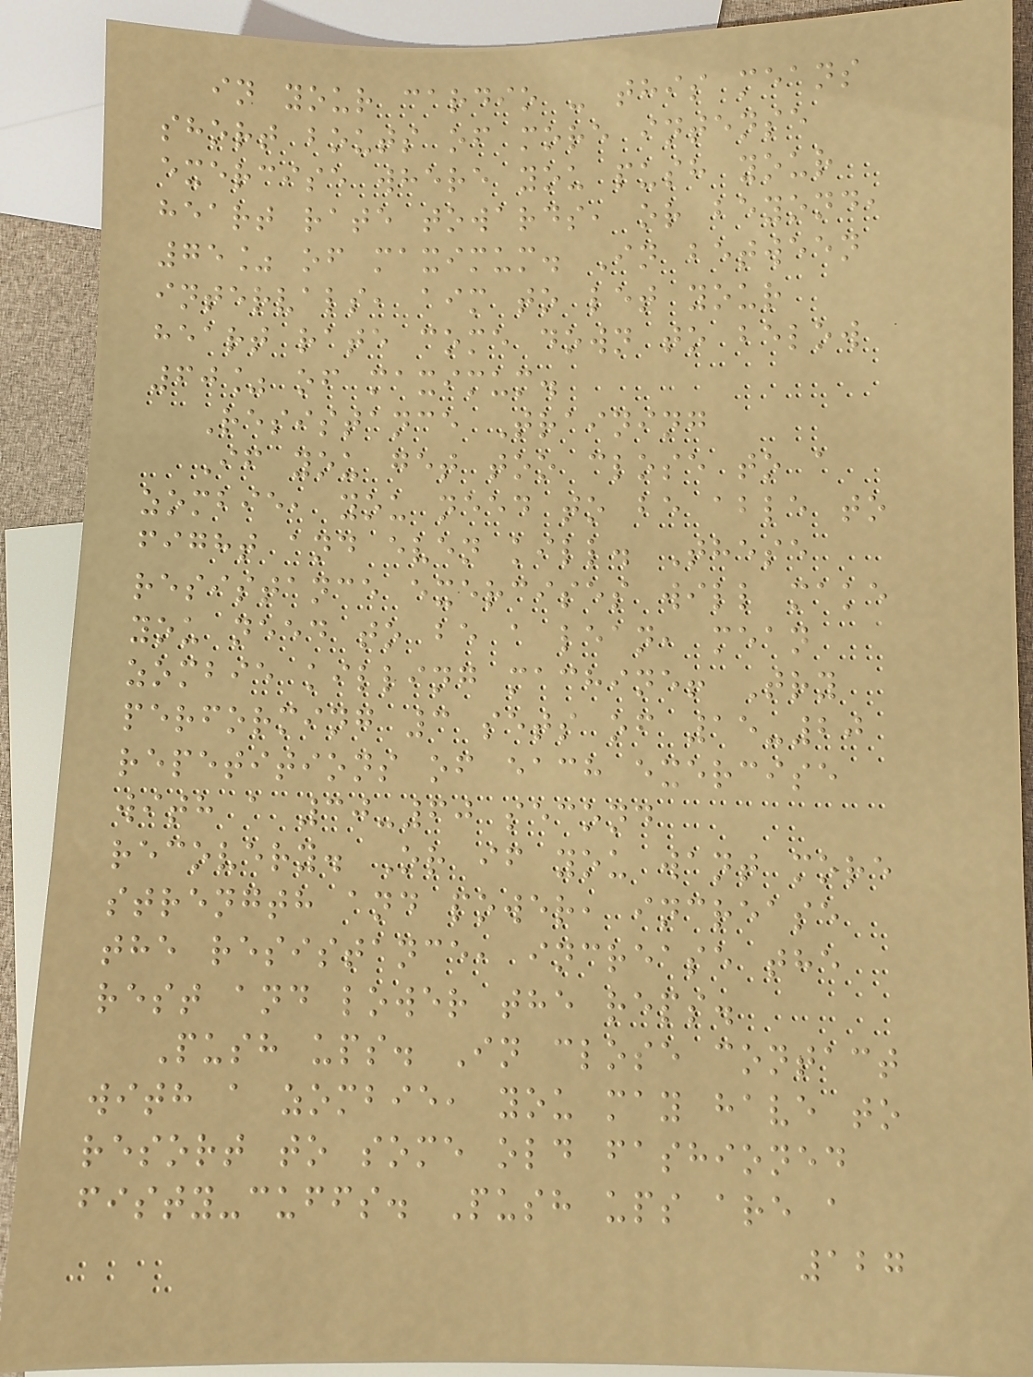in your cardio - this means
short bouts of more intense
exercise where you push your
heart rate towards, or beyond,
75% of maximum. In between
intervals, aim to let your
heart rate come down to below
60% of maximum.
Resistance Training
If you get too close to a
zombie, you need to be able to
fight and even kill. These
resistance exercises will make
you need to be a lean, mean
zombie killing machine! Try
performing 3 sets of 15-20
repetitions of each exercise
with a 30-60 second
recovery. Or if you want more
strength and power, increase
the resistance, increase the
rest and lower the reps.
Push ups. In close contact
with a zombie, you may have to
resort to some old fashioned
fisty-cuffs. Push ups are a
127
